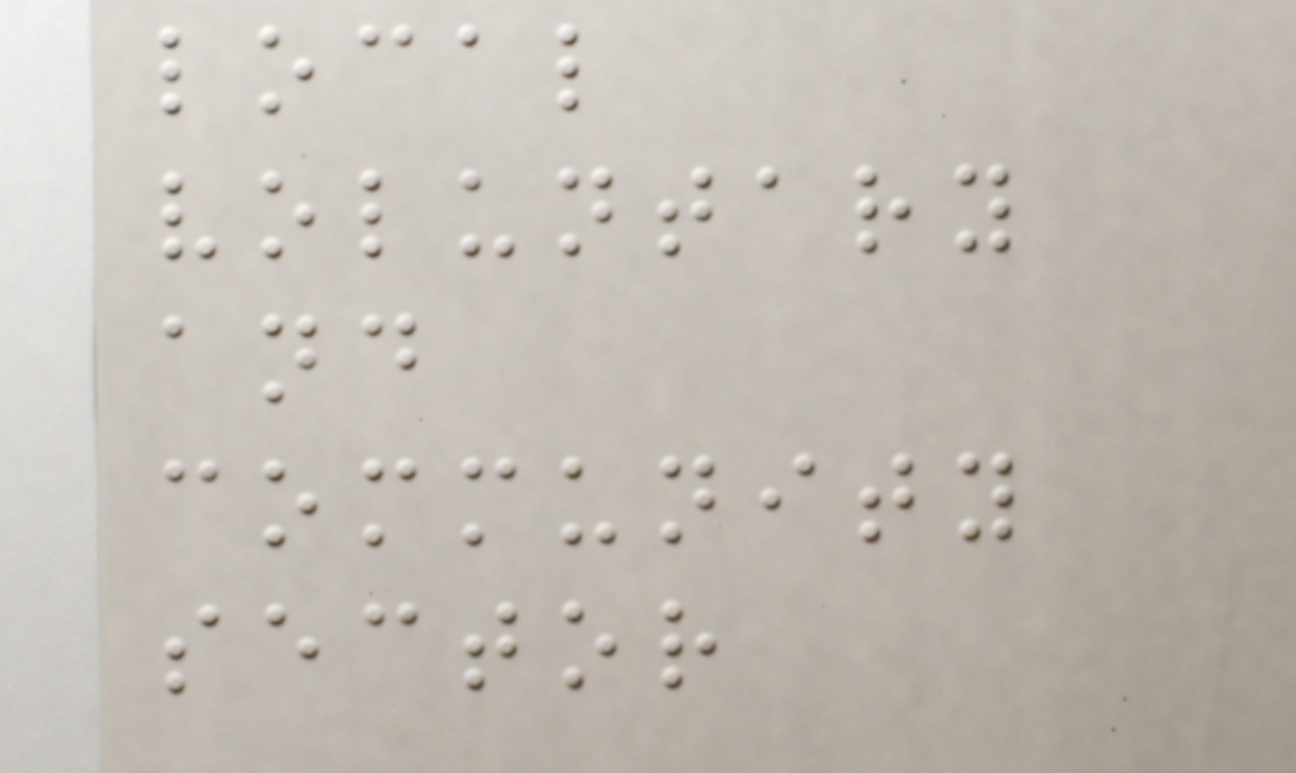local
voluntary
and
community
sector
